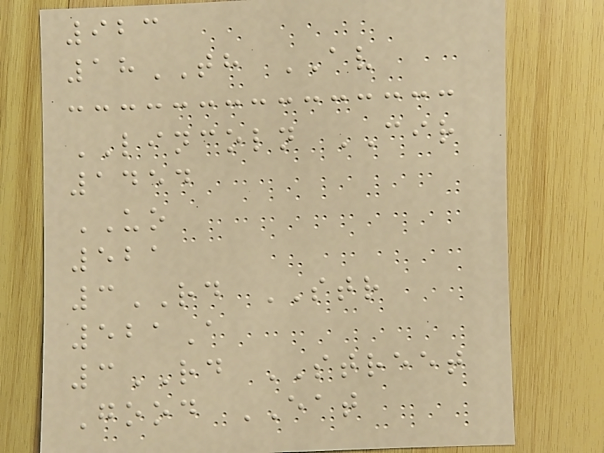923
18TH AV
LINCOLN CIR
1454
UO
521
3RD STR
521A
3RD STREET
Good EAT
